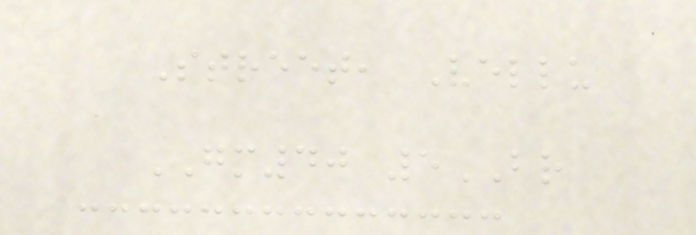Street, Vellu
GM40 5BR
